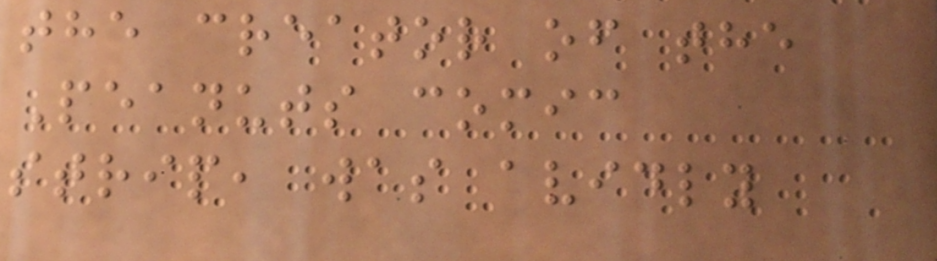the creator of the
Peanuts comic
strip, was avidly
